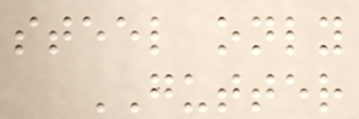steel only
GUTTER
